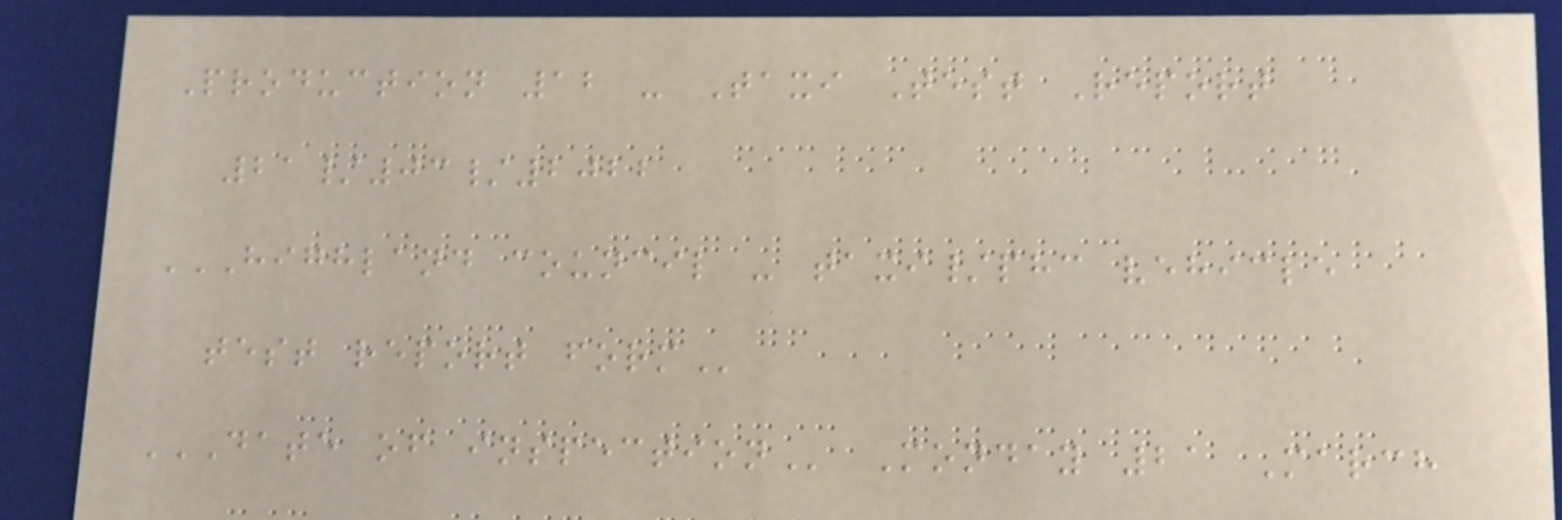Production 12 - Taxi Test Report
21/03/2022
HIGHLAND COUNCIL - TAXI/PHC VEHICLE
TEST REPORT FORM
DATE OF INSPECTION Monday 21 March
